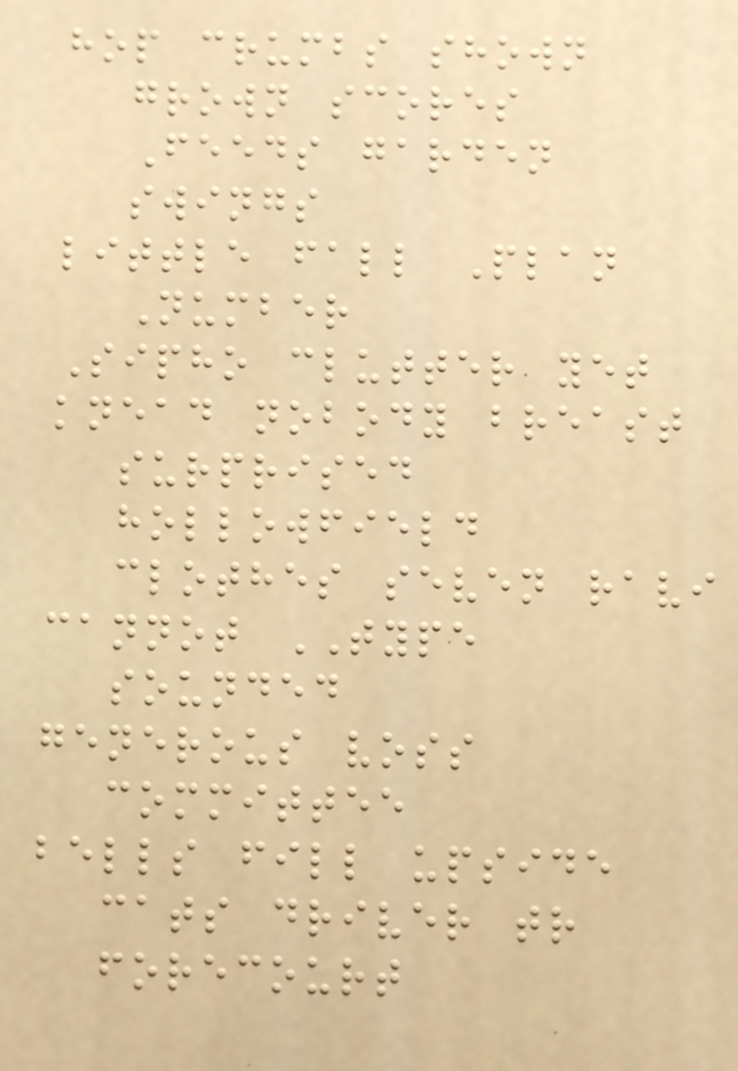hop crumbs shown
grown scores
Feeds garden
swings
little fall Plan
Number
Sipho clutter yet
knead nobody breast
surprised
hollowfield
clothes seven ravi
cannot TYPE
sounded
generous voss
committee
bells fill upside
cats driver tr
forecourt
